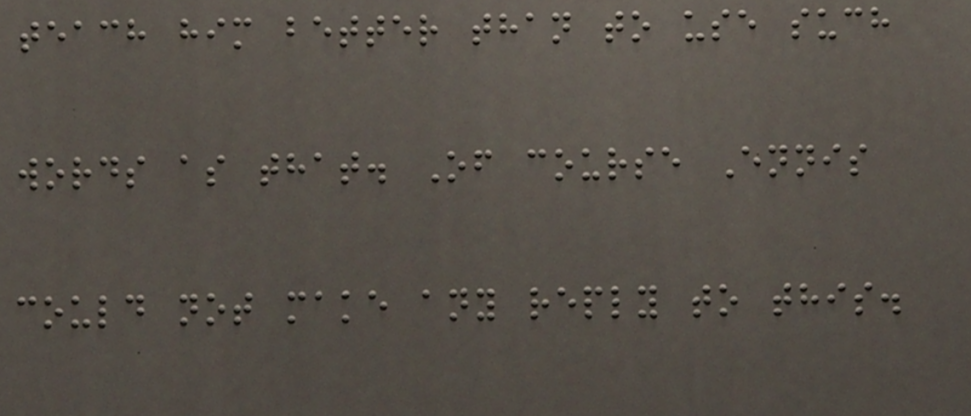teach him better than to use such
words as that. Of course Ennis
could not make any reply to this.
